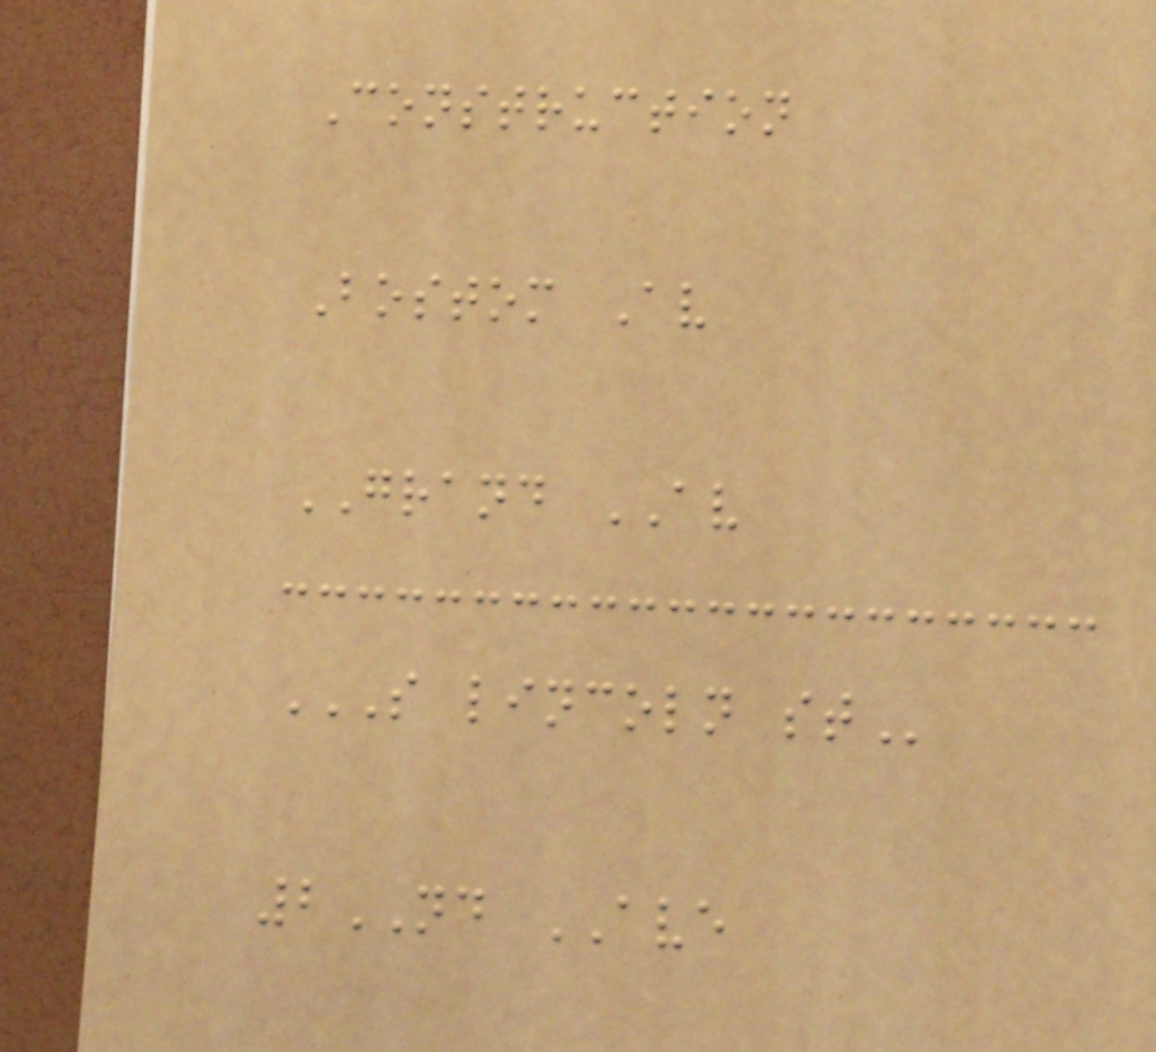Construction
Bostom Av
GRAND AV
S LINCOLN ST
2ND AVE
